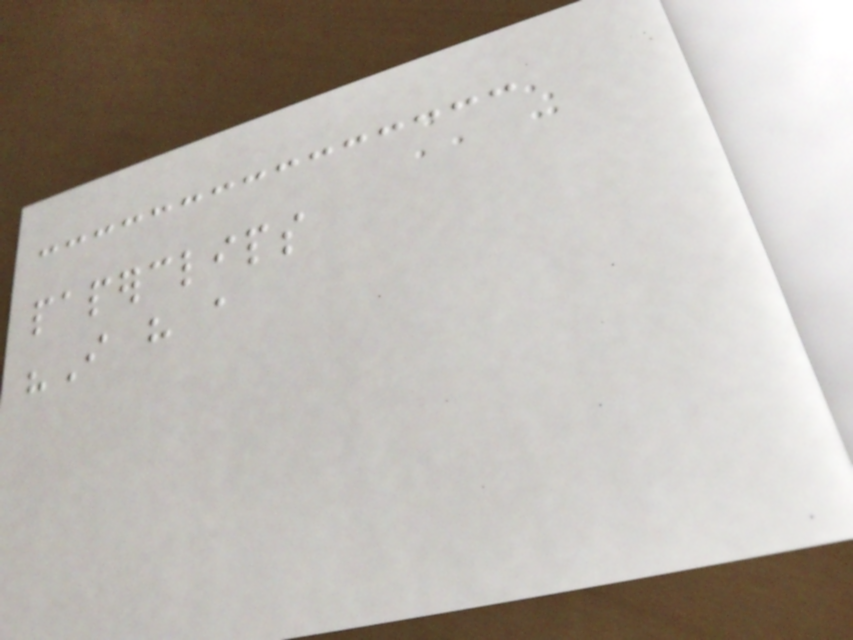paperclips
"I have a
